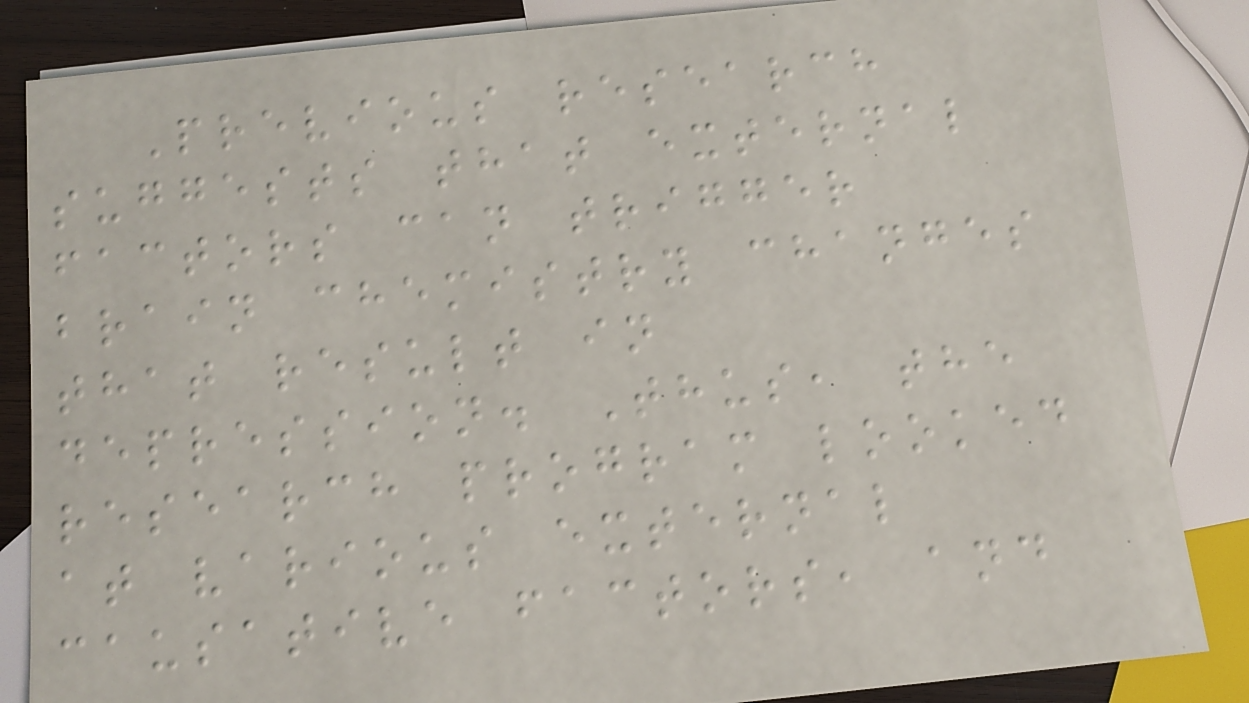Previous research
suggests that external
factors can trigger
brain chemistry changes
that result in
depression. Thus, the
research program looked
at various external
causative factors, and
